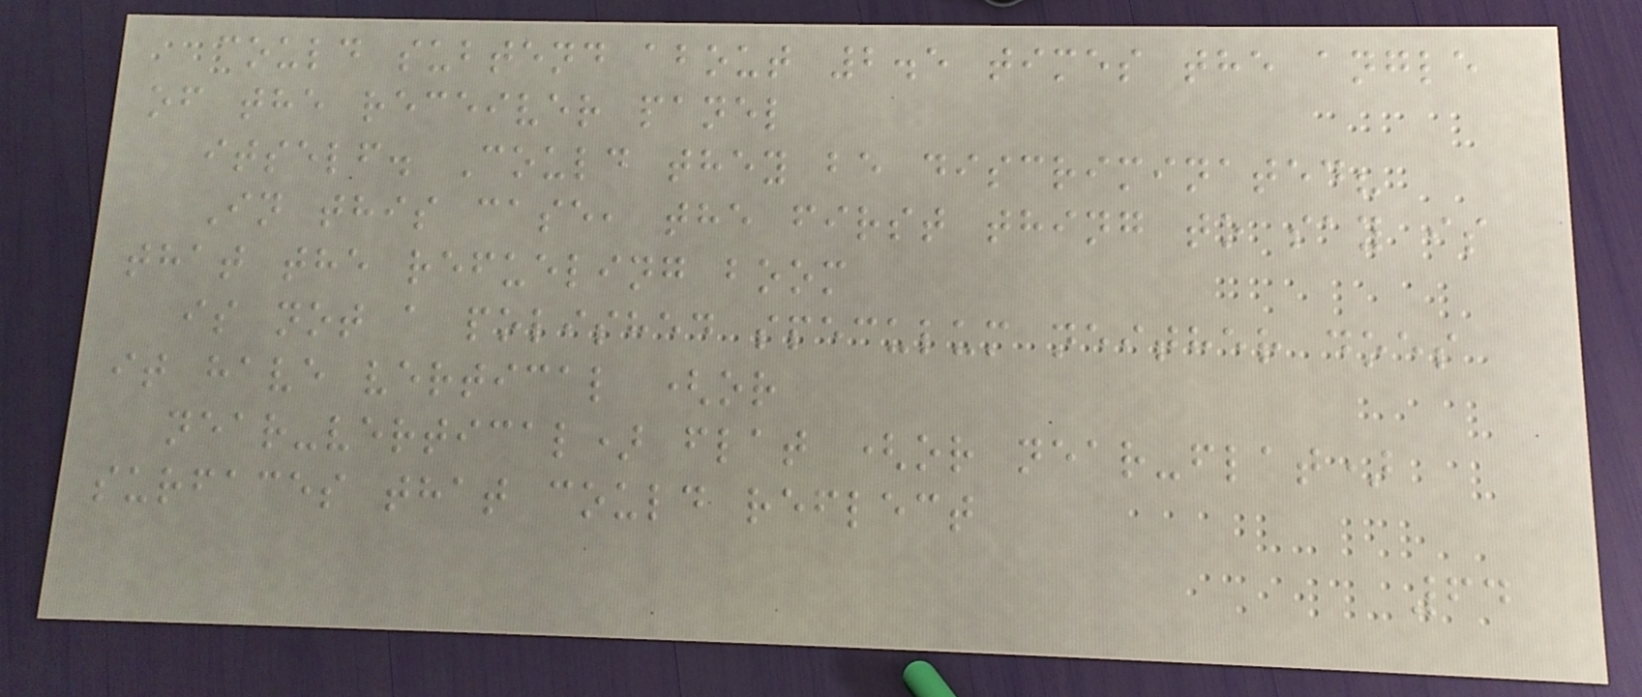could subtend about 2.5 times the angle
of the receiver panel
itself. Could they be discriminated?
In this case, the first thing to say is
that the refueling boom
is not a polished speculum neither does
it have vertical (or
near-vertical) flat (or near-flat)
surfaces that could reflect
64
